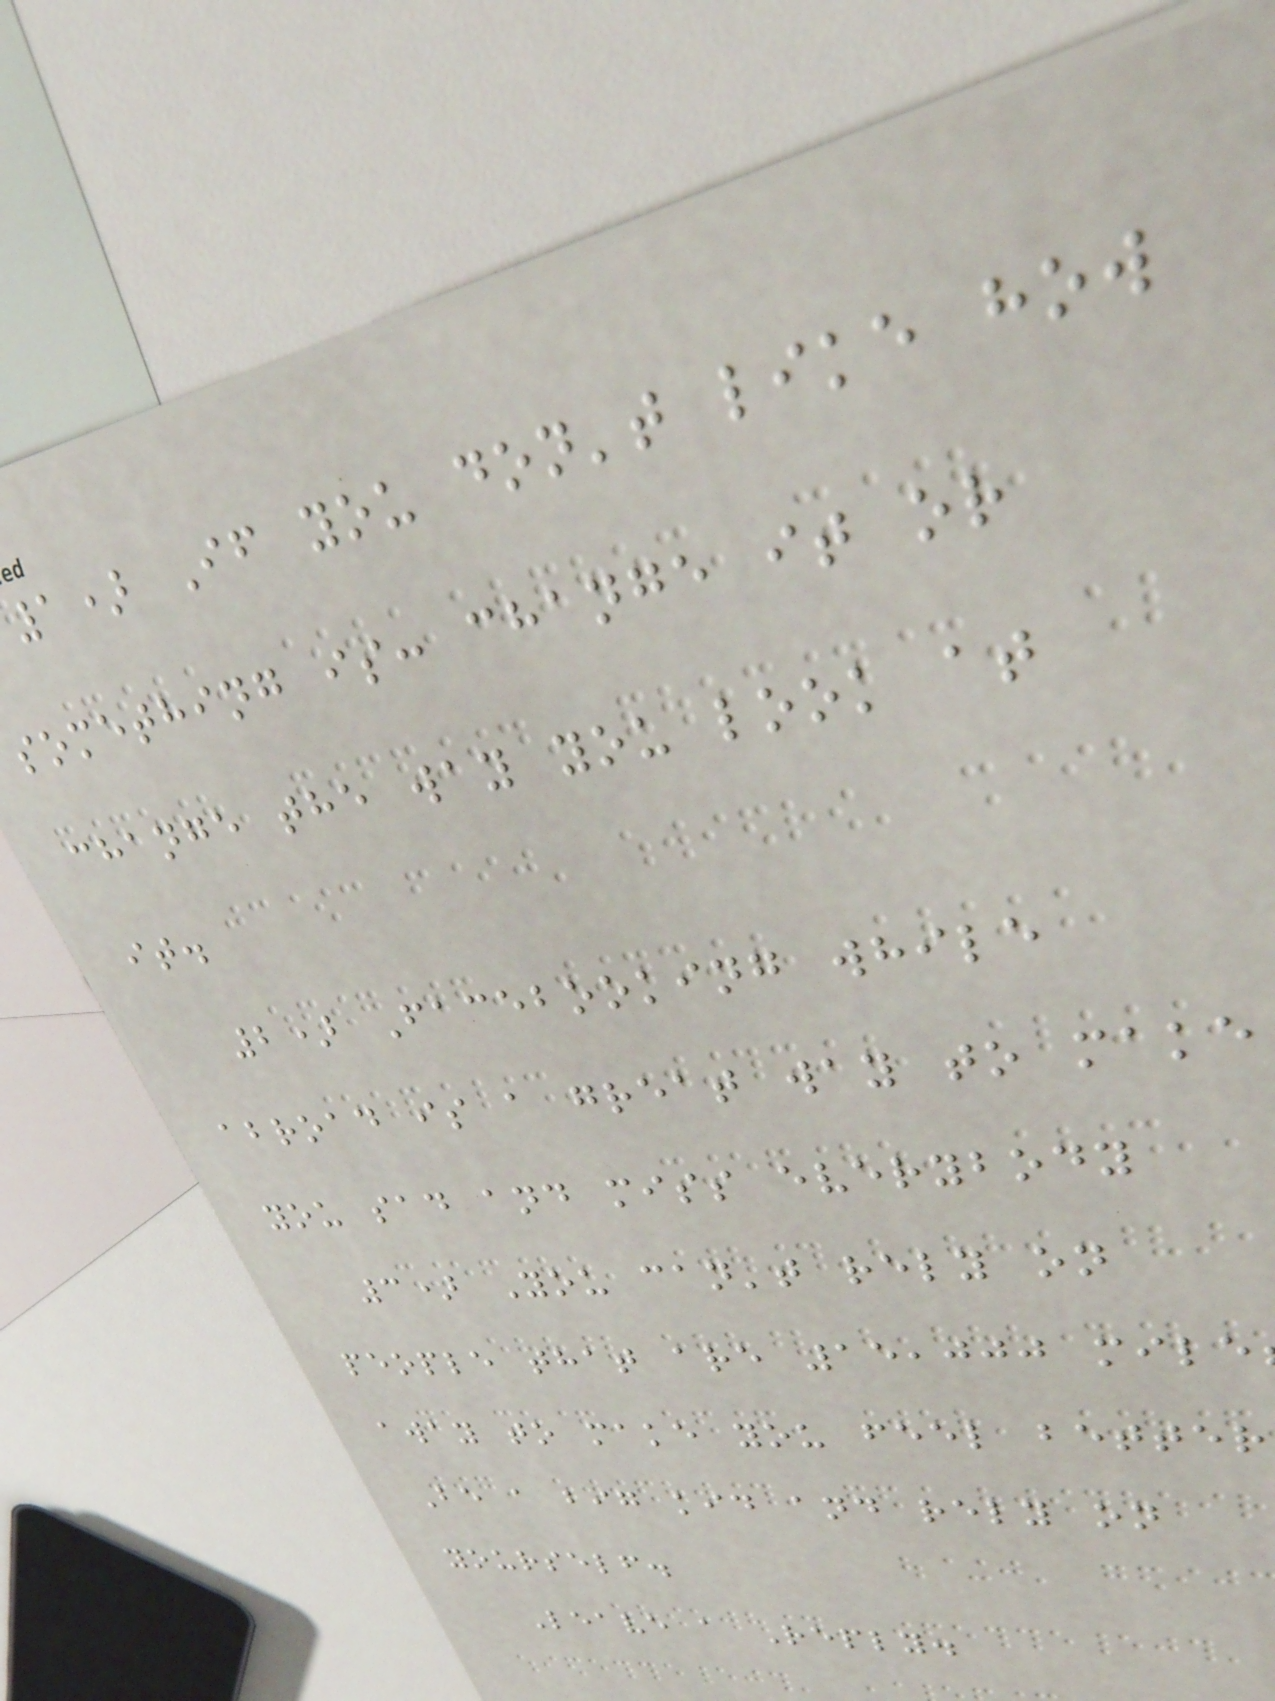1) If you don't like how
something is: change it or
change the way you look at
it.
2) Facebooking while
abroad is a great way to make
you sad and miss everybody
3) You can't rely on
people that are 15,000 mile
away to make you feel better
Be a big kid and rely on
yourself.
Leave a Reply.
